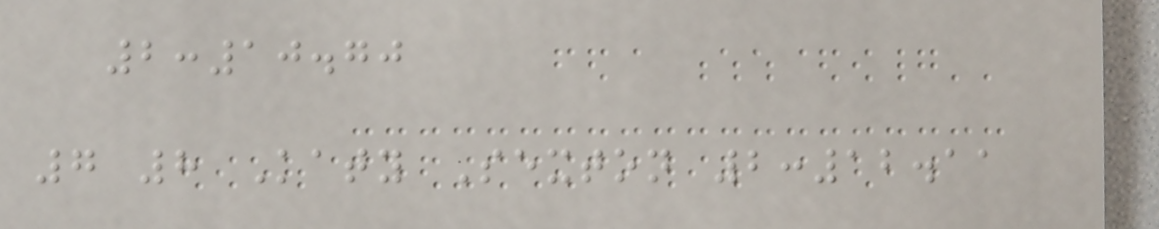2:10.70
7 8 Katy Sexton 2:12.11
